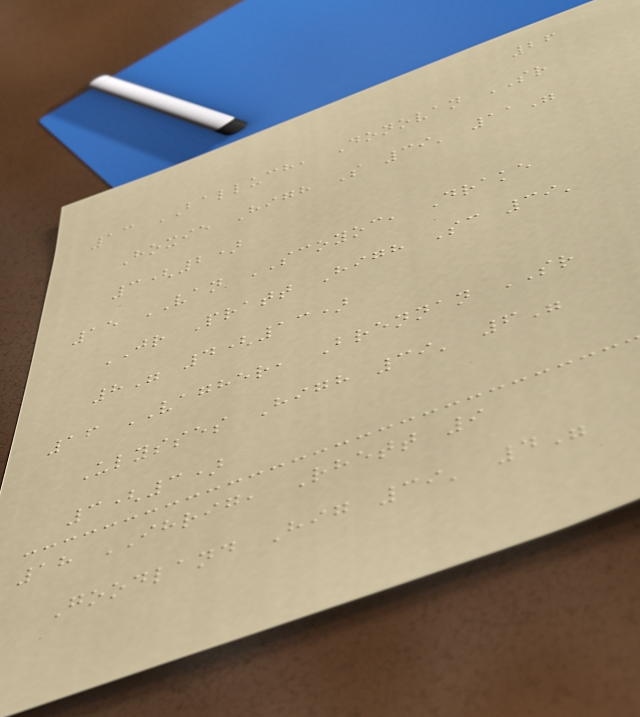26
13 BALLUCH, Donovan SR
Hoxie High S 39' 11"
3(2)
15 VAN SCOYOC, Drake
JR Pratt High Sc 39'
8" 4(13)
16 VAGHER, Brennan SR
Ulysses High 39' 6"
3(3)
18 IHRIG, Rhett 9
Goodland Hig 39' 4"
